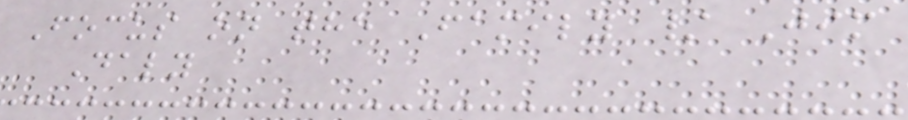Focus on the Family / Jim
Daly
